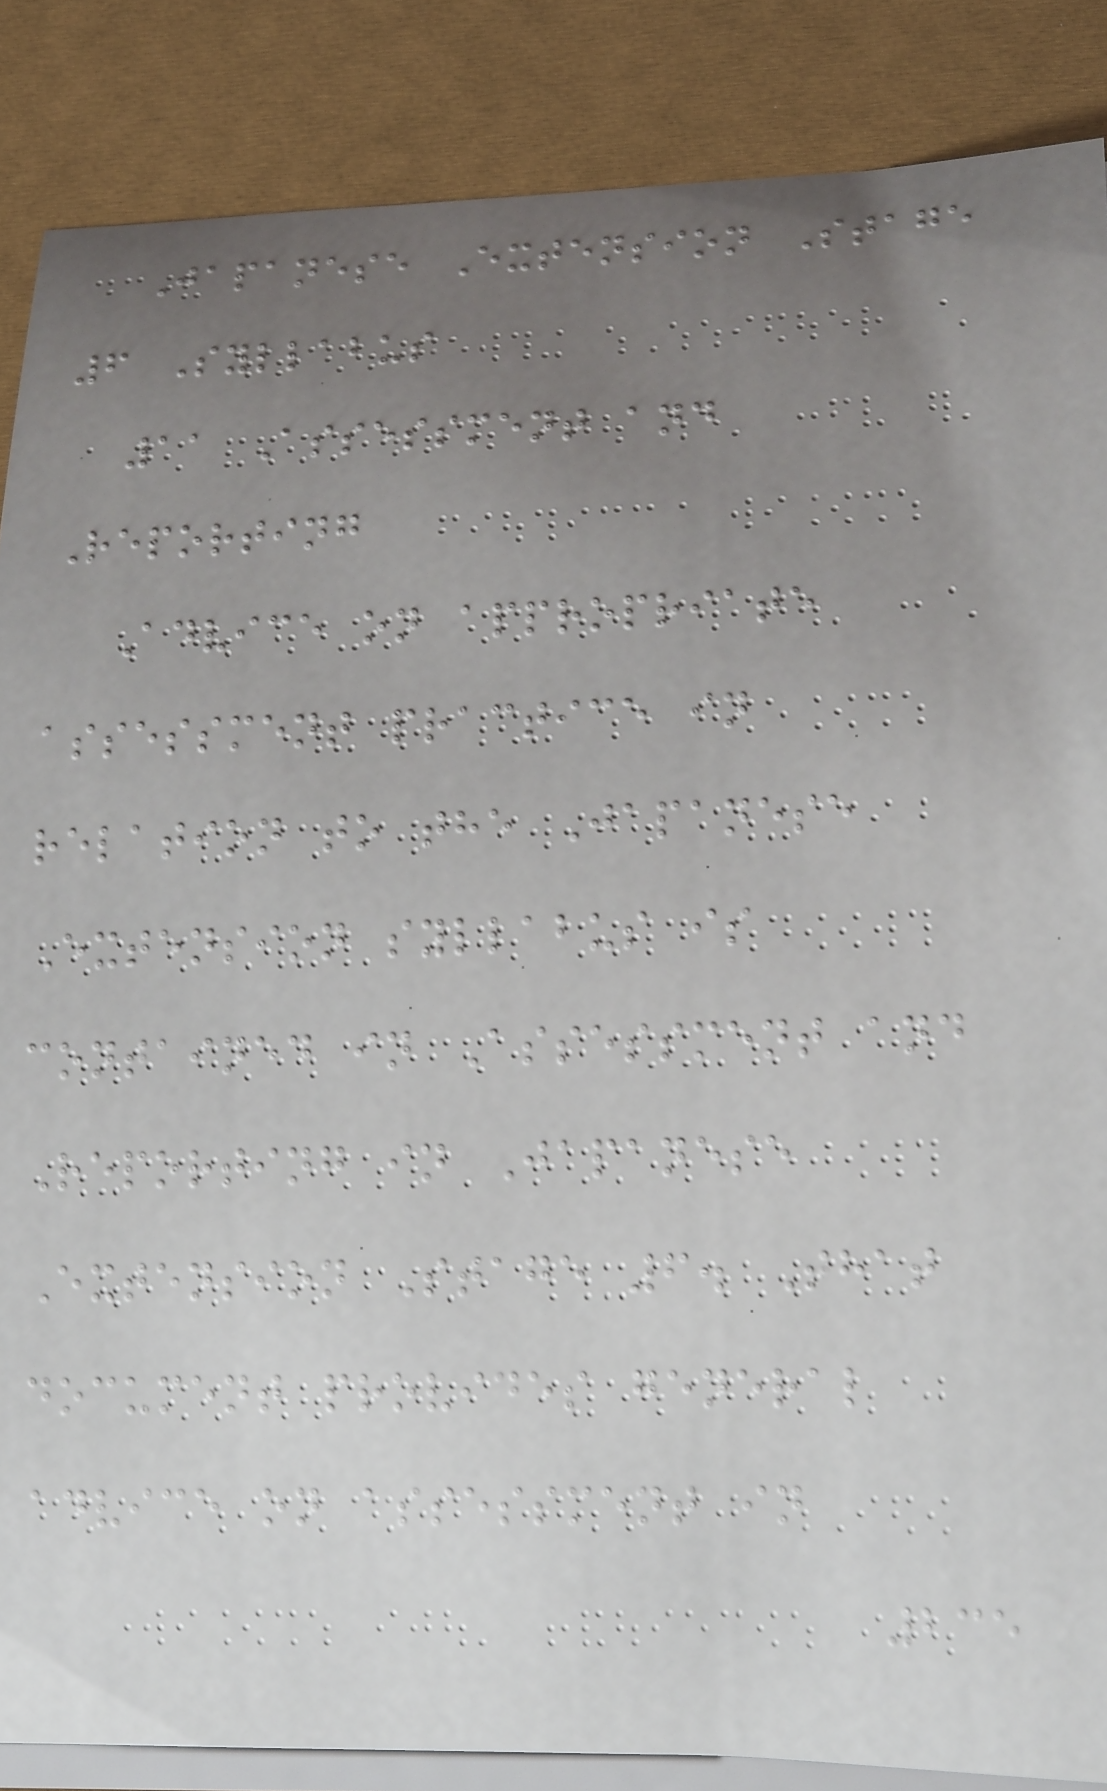Japanese Extension Stage
6 Syllabus
11 Assessment and
Reporting
Advice on appropriate
assessment practice in
relation to the Japanese
Extension syllabus is
contained in Assessment and
Reporting in Japanese
Extension Stage 6. That
document provides general
advice on assessment in
235
